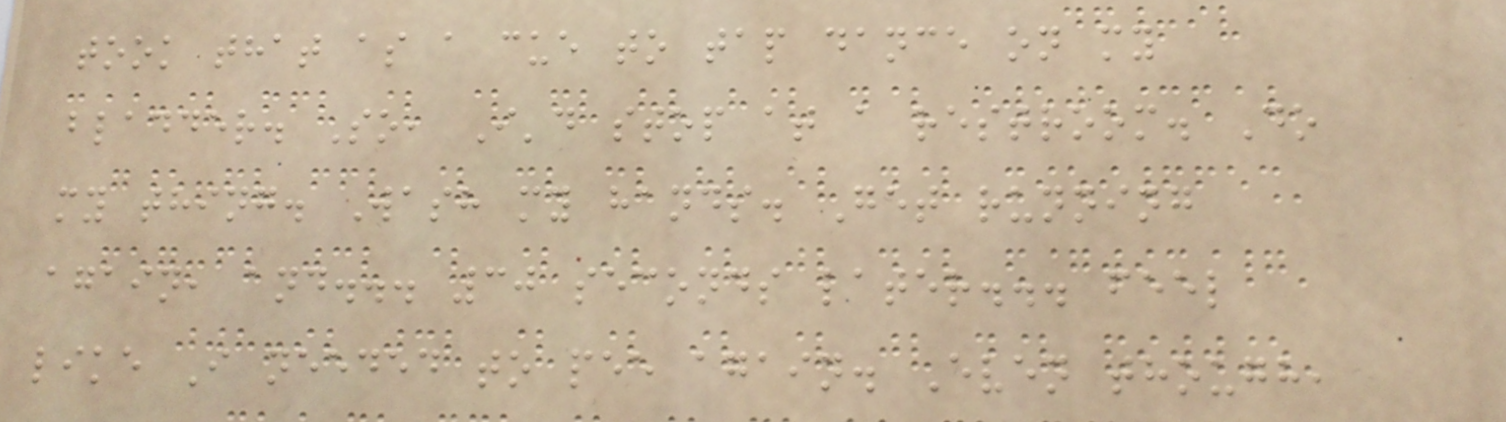took that as a cue to tap dance on my
bladder. So, I'd stop at a restroom. Do
my thing. Wash my hands. Get running
again, and... 30 seconds later... feel
like I needed to pee again. Even though,
